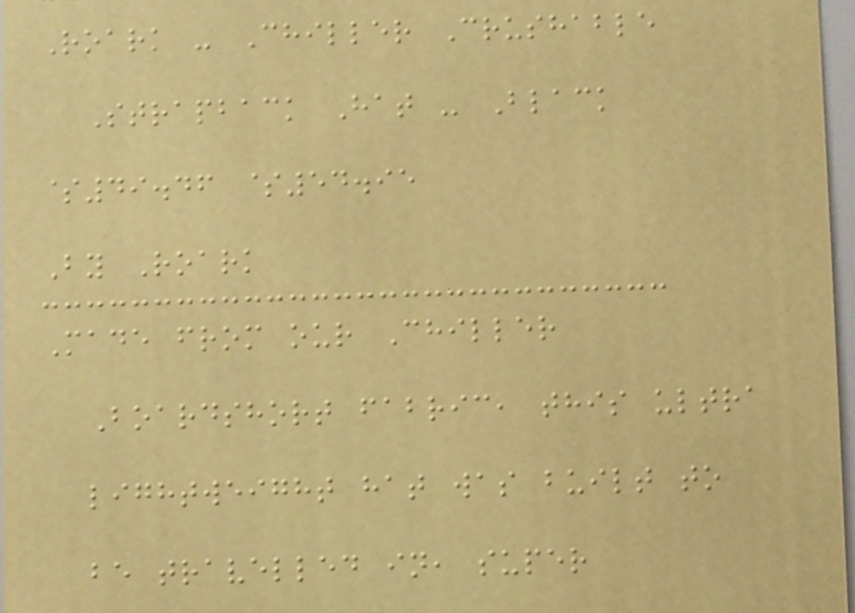Roark - Chiller Crushable
Strapback Hat - Black
$49.46 $54.95
By Roark
Made from our Chiller
Boardshort fabric, this ultra
lightweight hat was built to
be travelled in, super
